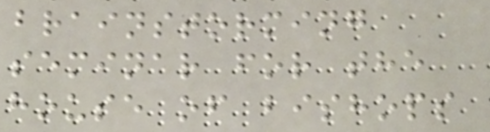brainstorming
seminar for the
house of bishops
